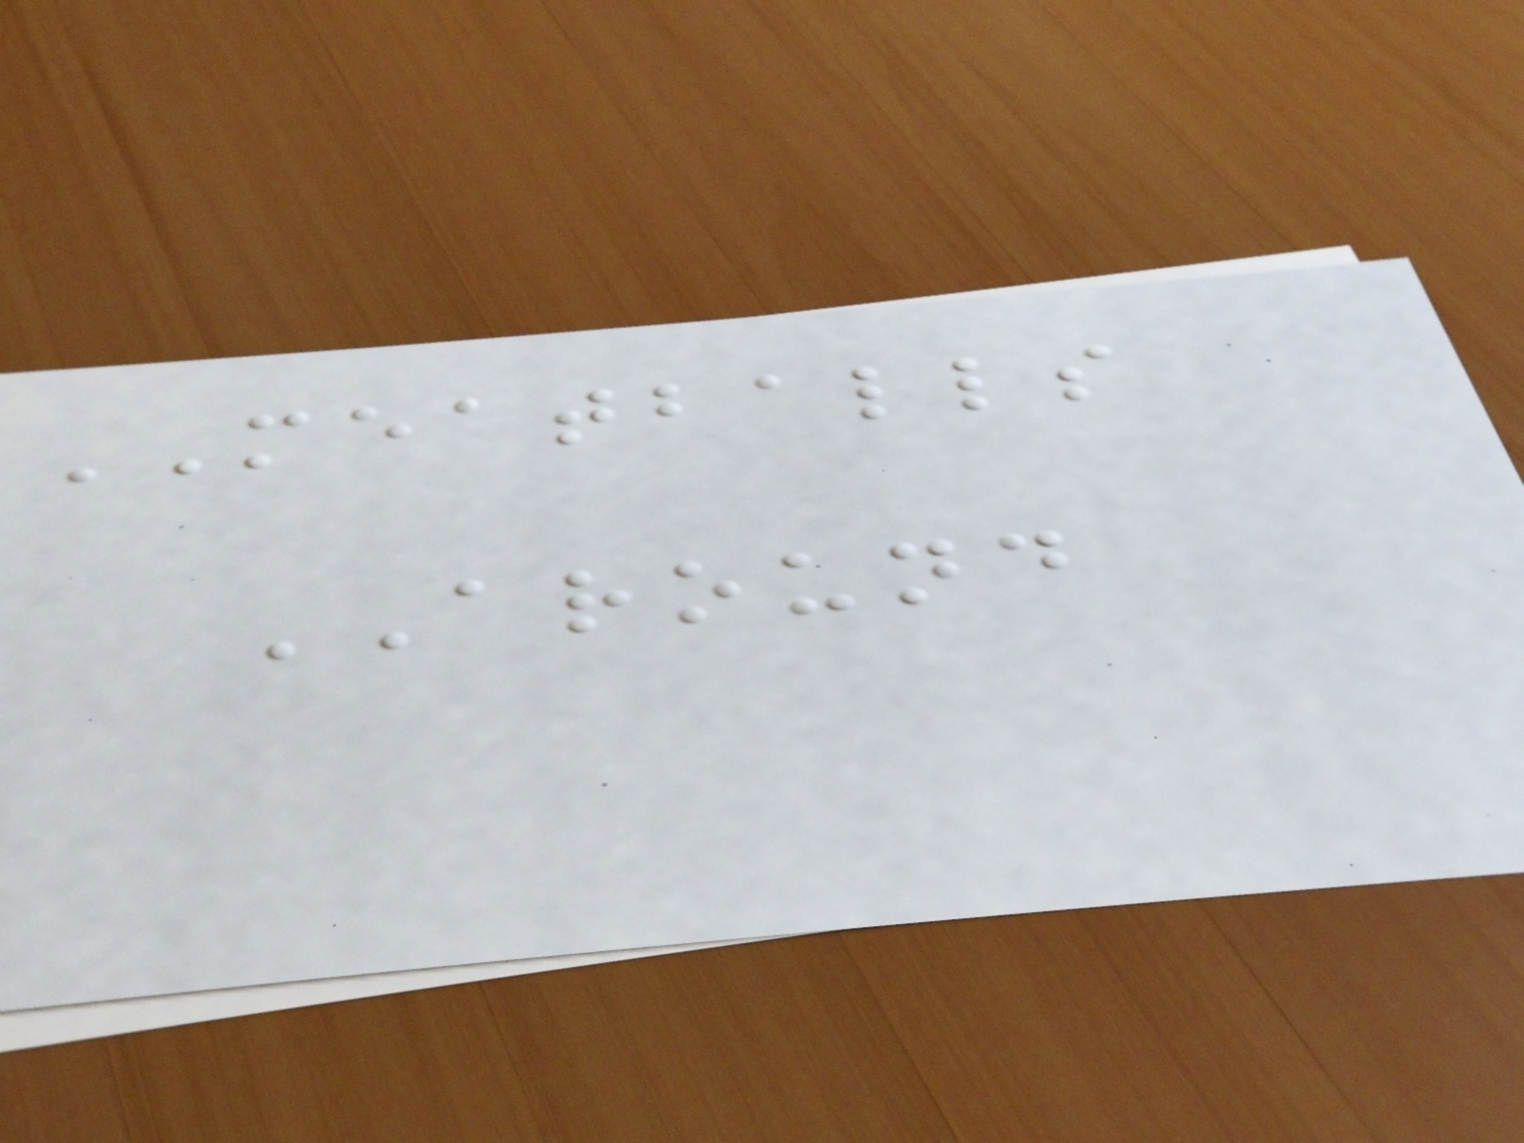MEATBALLS
AROUND
